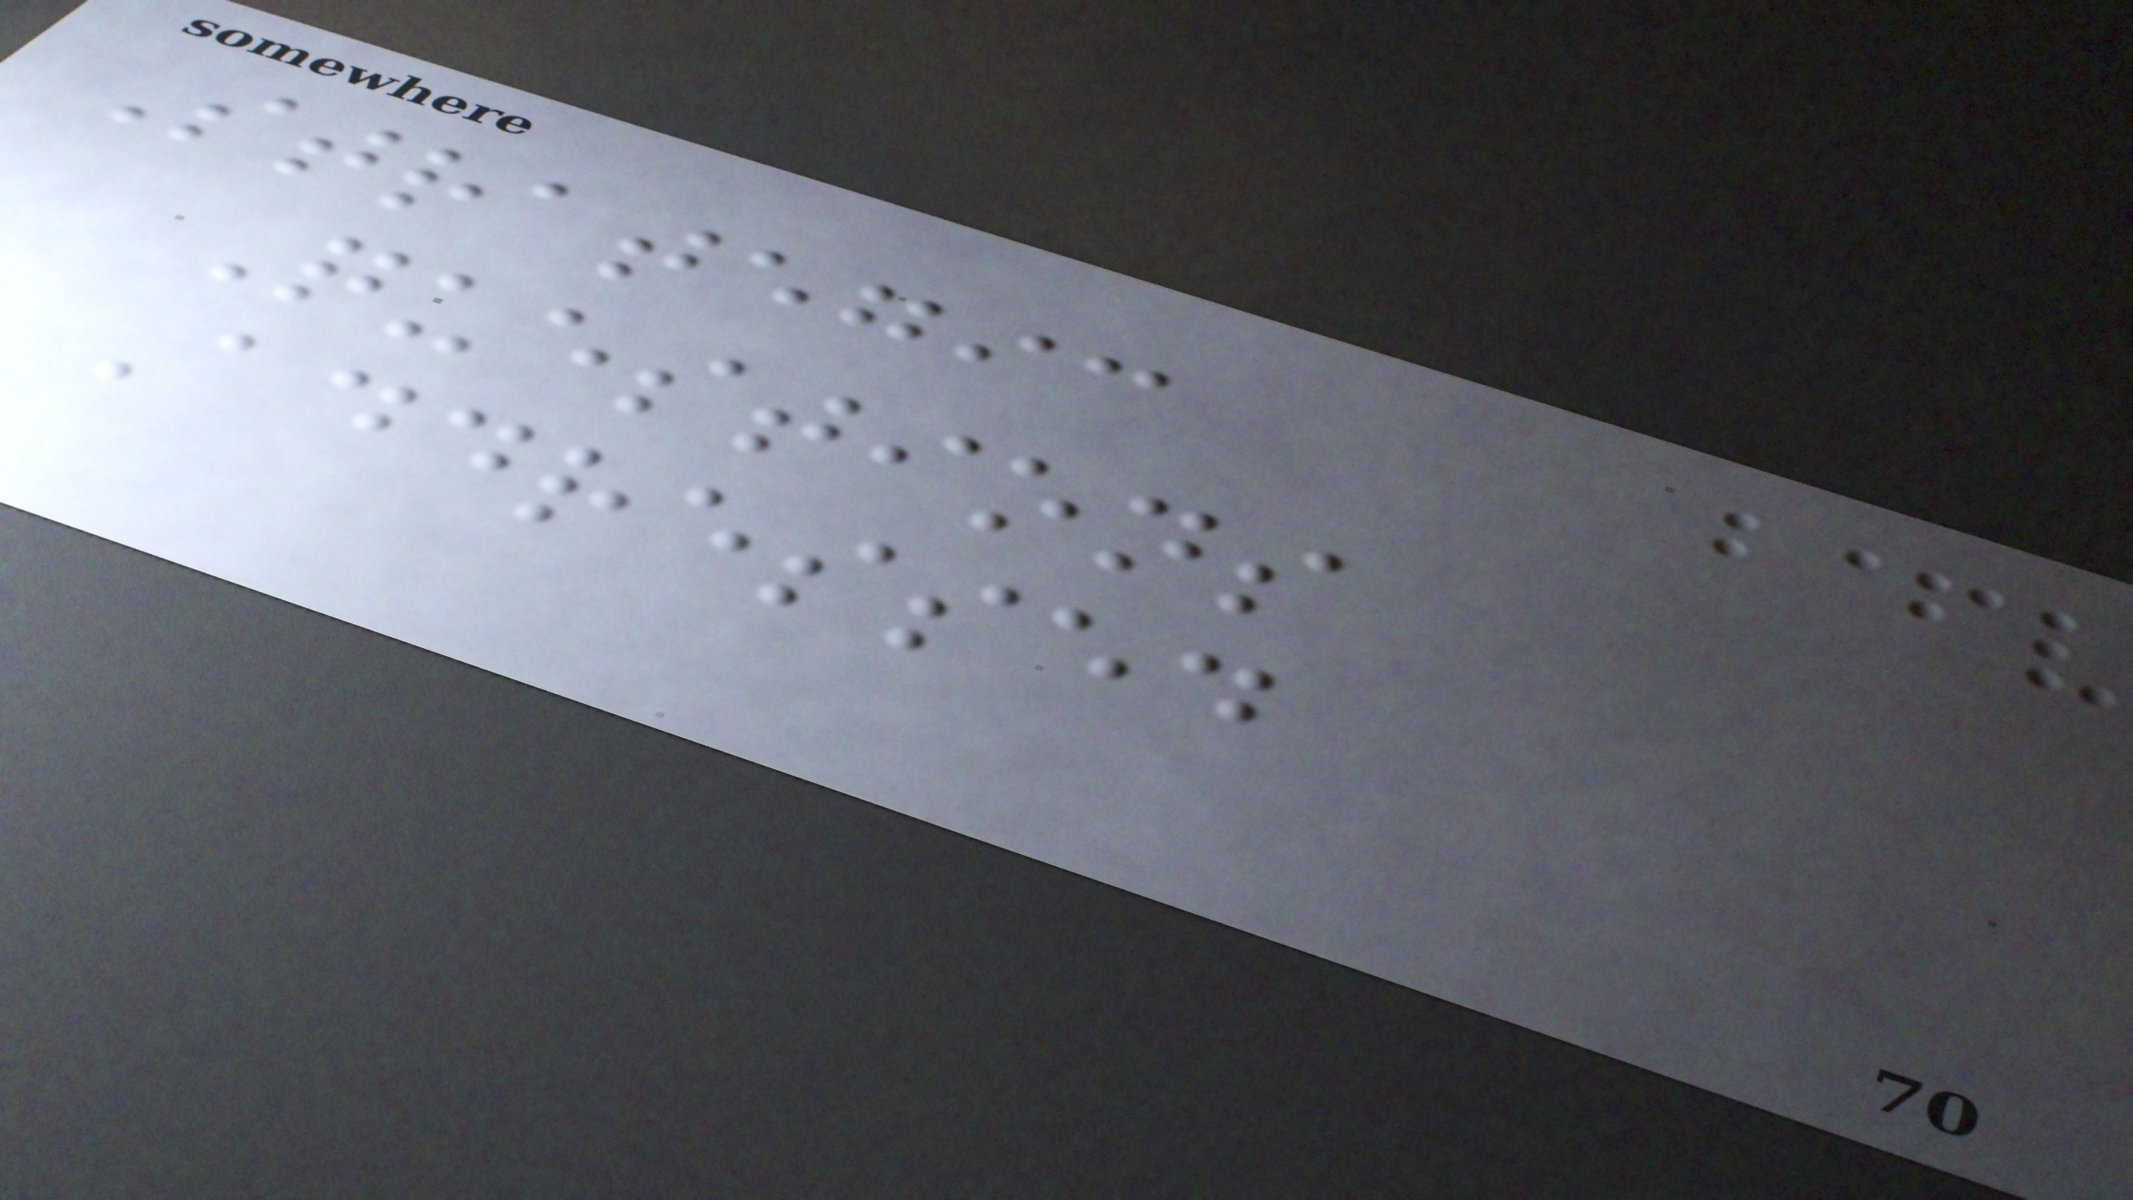Strategic
Questions
Addressed
